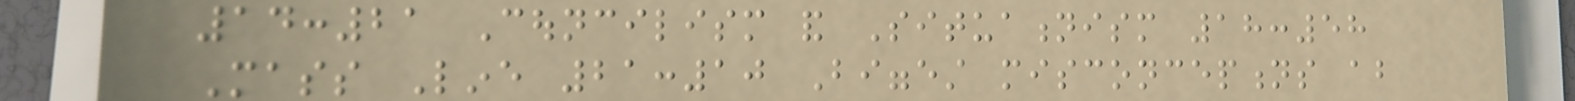14:21 Councilism and Situationism 18:58
Mass Line 21:10 Biggest misconceptions about
